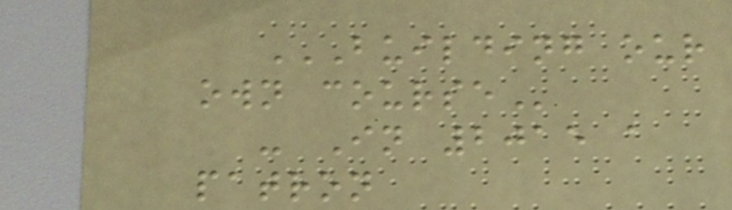BUILDING OUR
OWN COURSE
- In 2015 a
patron
